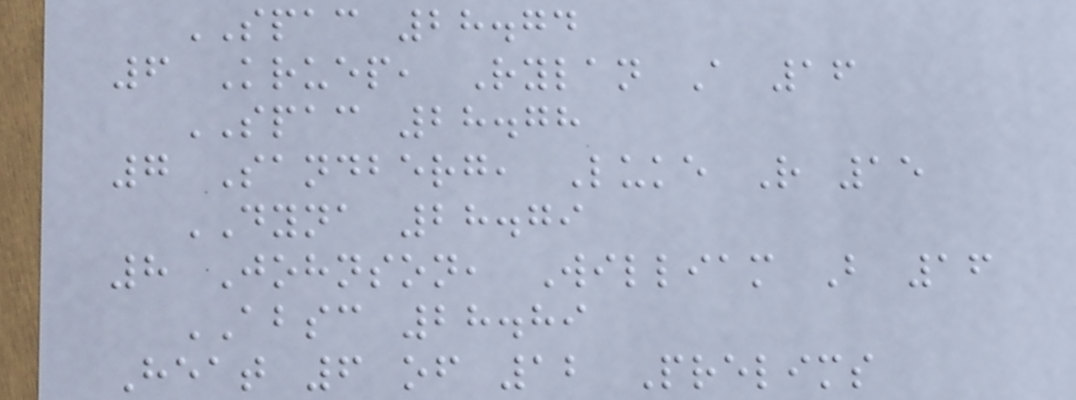SPAC 28.74
6 Kruep, Rylan A 16
SPAC 28.78
7 Sandberg, Luke R 15
DYNA 28.79
8 Johnson, William B 16
ABSC 28.89
Heat 6 of 12 Prelims
